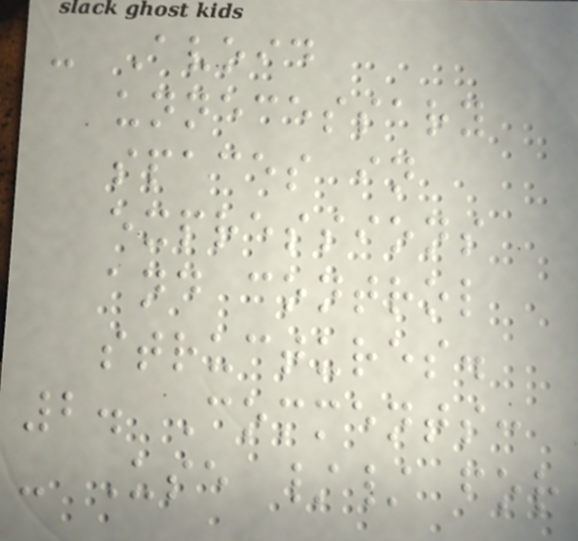- Avoid
unnecessary
spaces in
expressions
and control
structures.
2. Comments:
- Use // for
